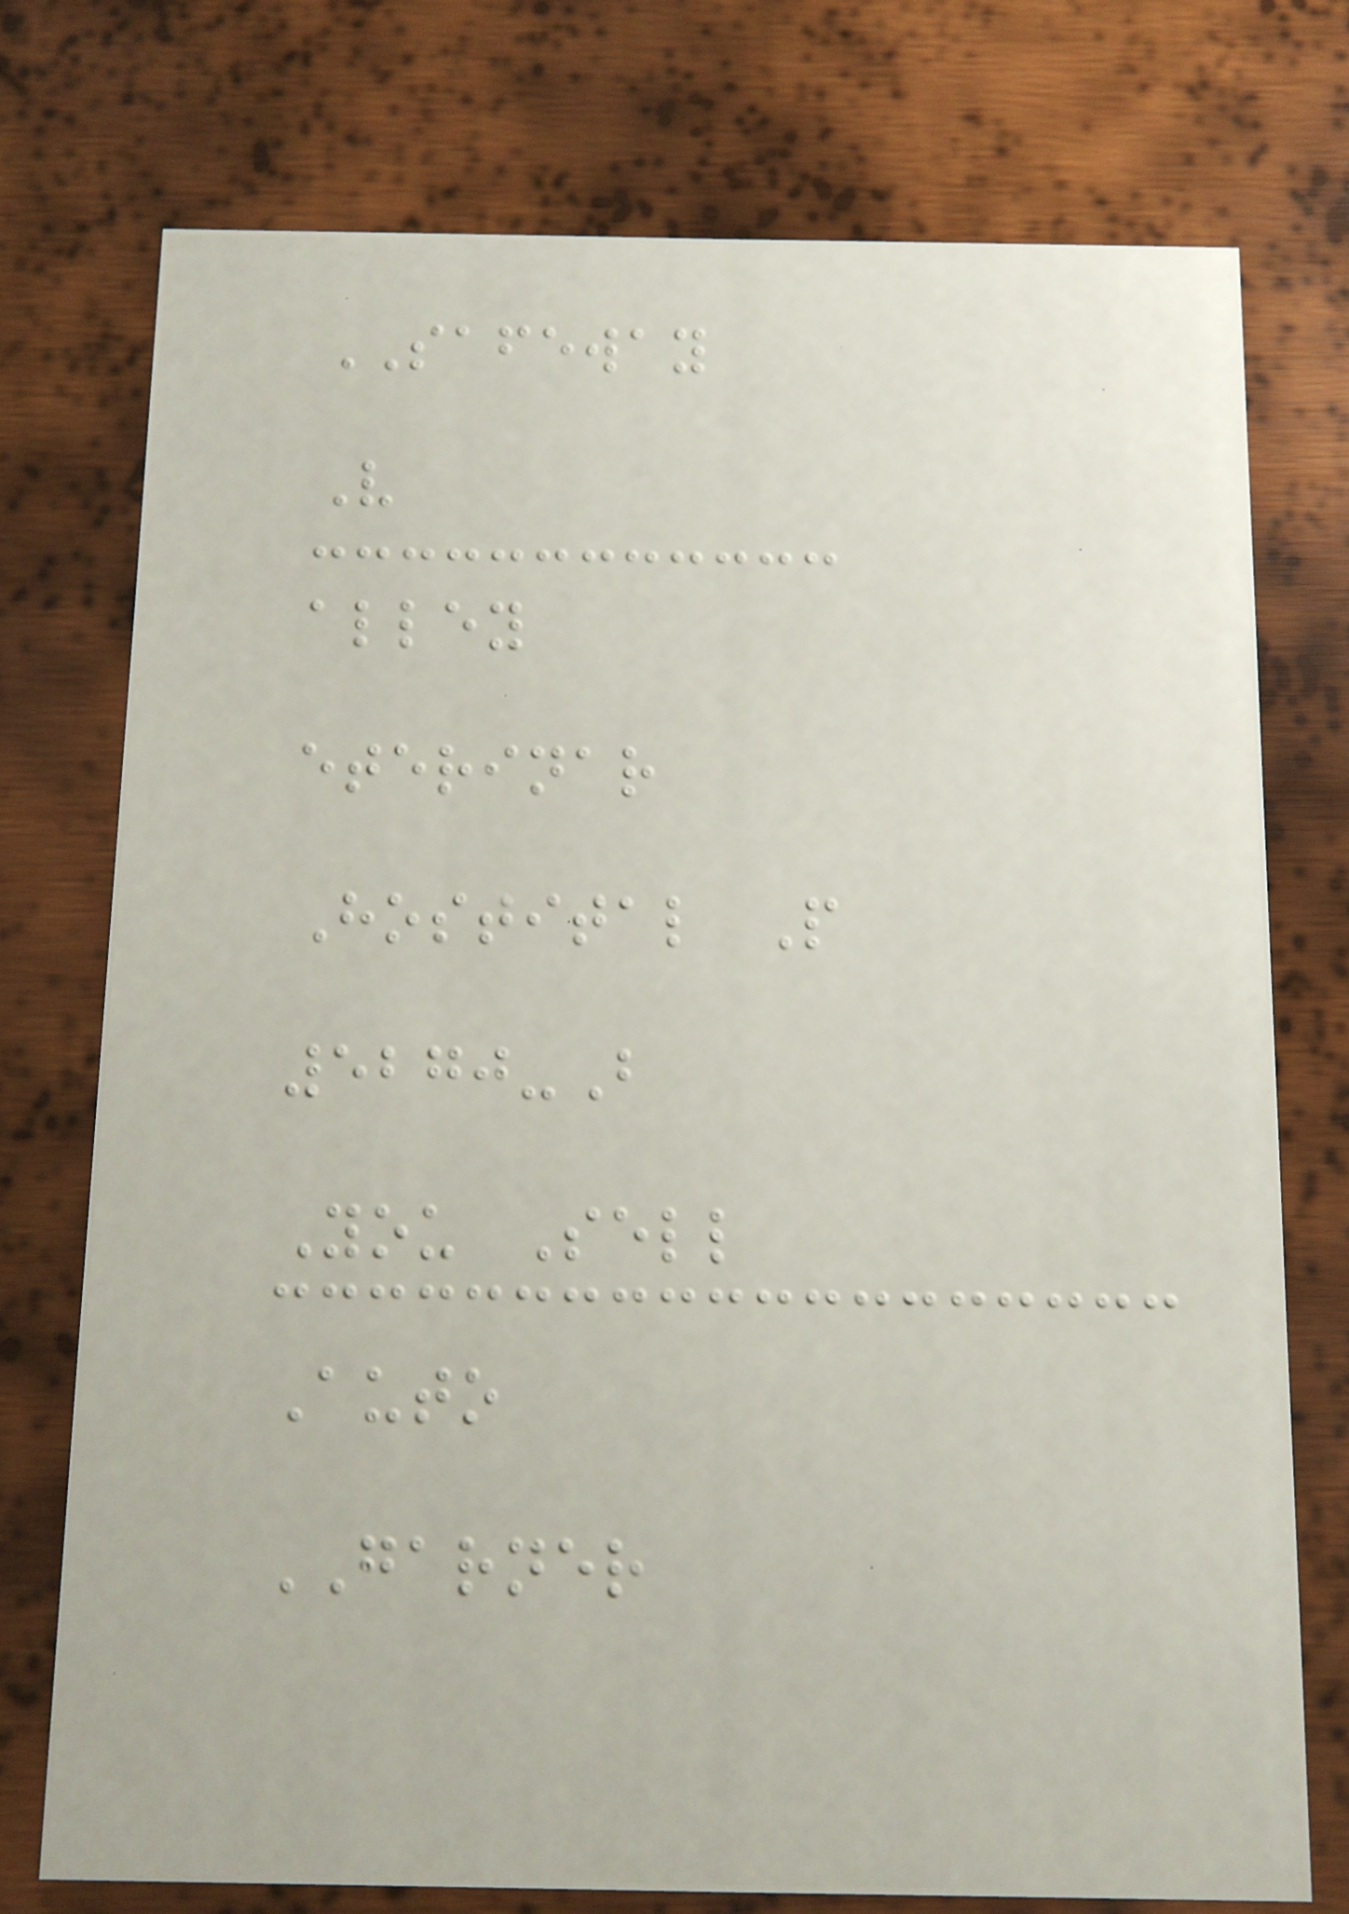SAFEWAY
V
alley
eterinar
Hostital P
5270-B
You Sell
Auto
GARNER
